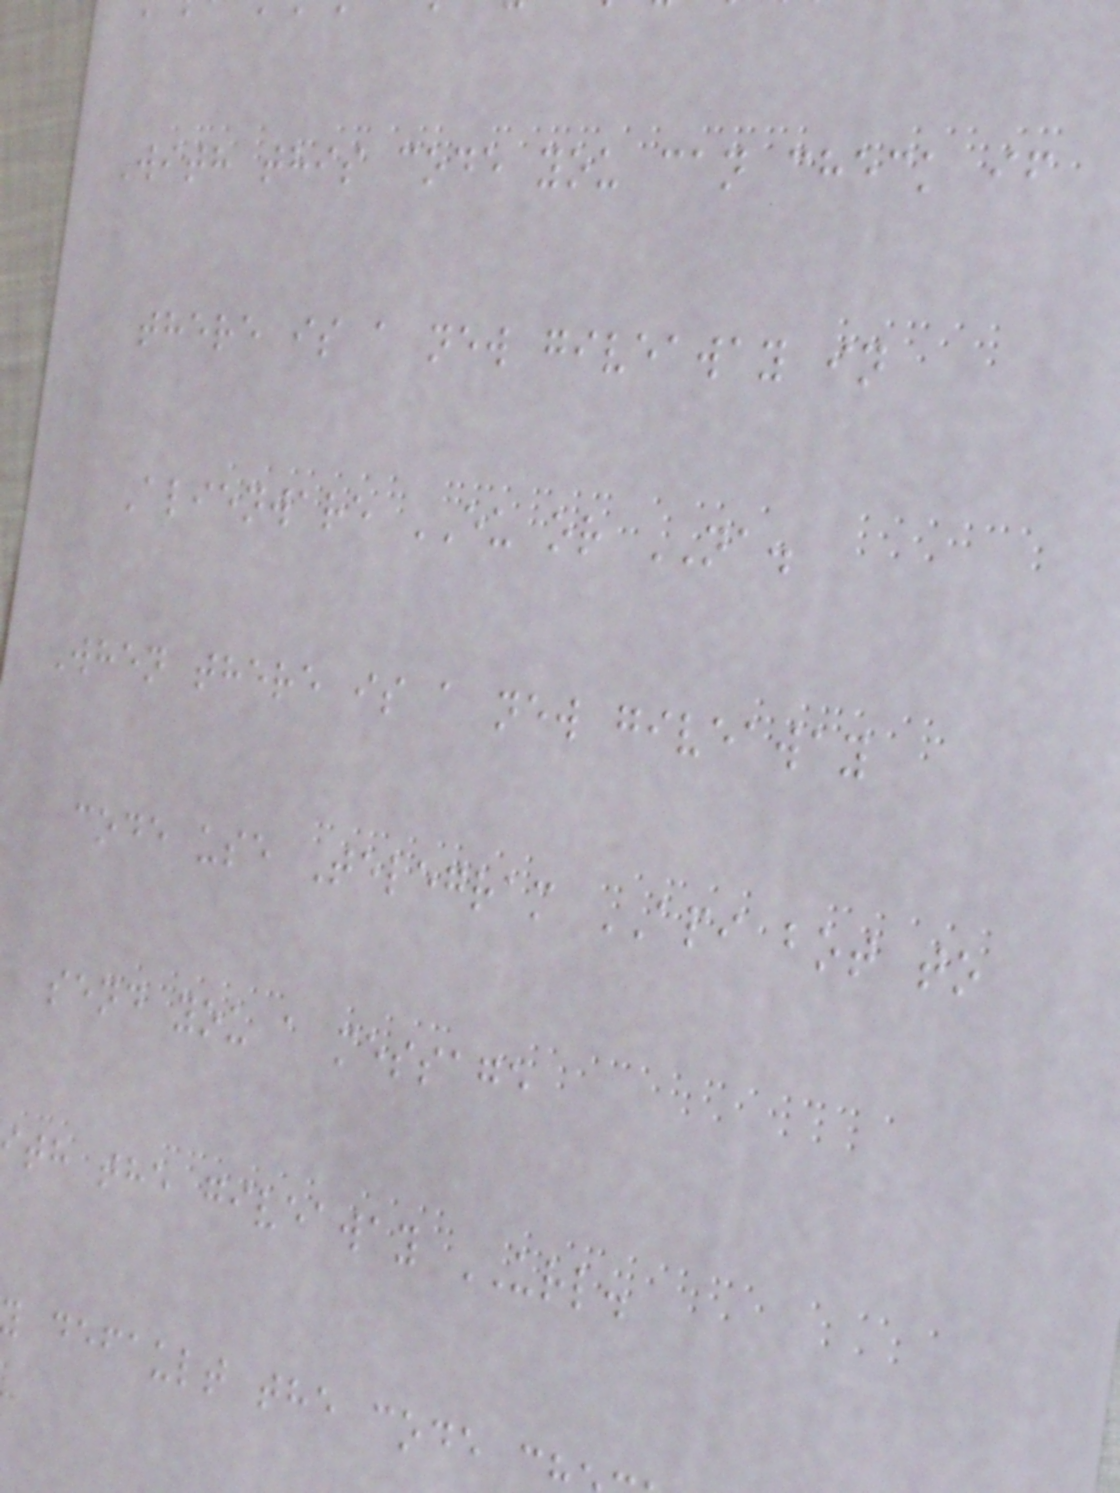With this code you can check if
there is a new giveaway in
Alienware EU or NA.
When there is a new giveaway
code use Telegram API bot to
send you a message
th the giveaway URL.
default the code c
